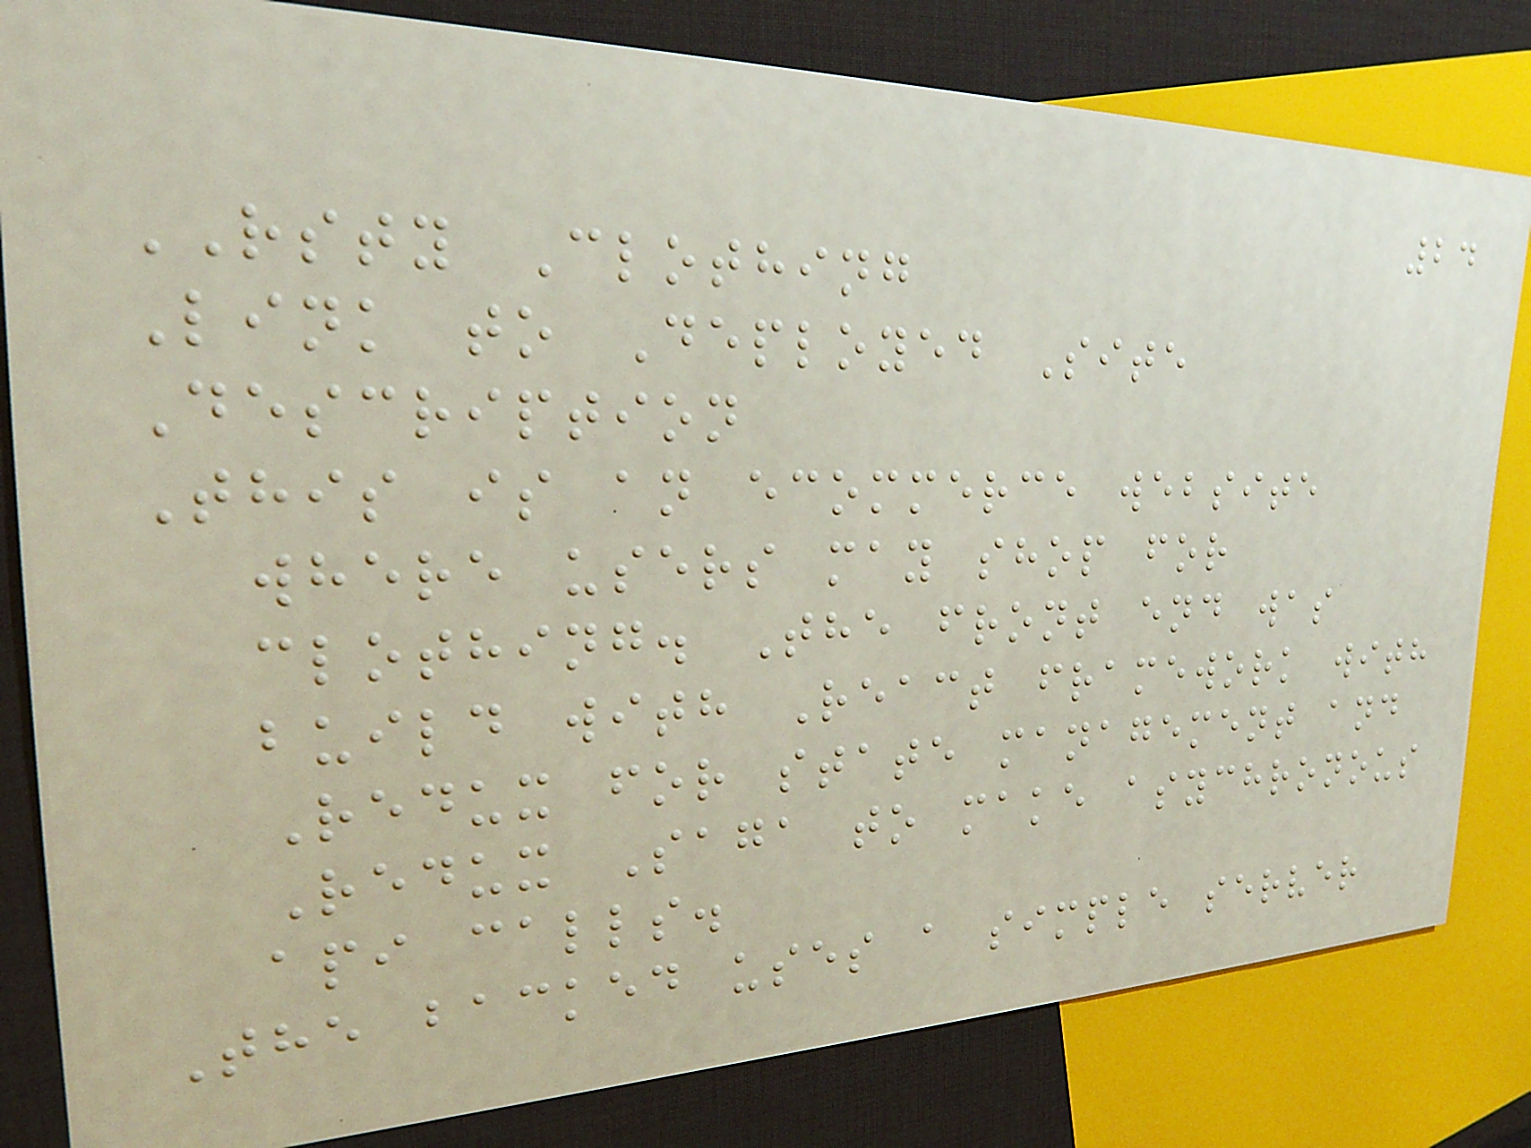24
RSTY Clothing
Link to Deployed Site
Description
This is an ecommerce website
where users may shop for
clothing. The front end was
build with React framework with
Redux for state management and
Redux Saga to make asychronous
api calls.
The backed uses a simple server
